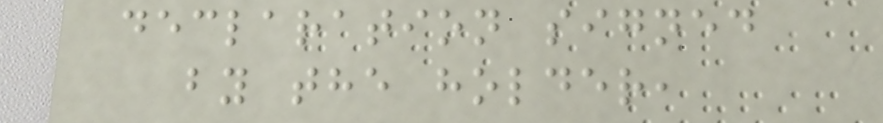declaration signed
by the holder,
